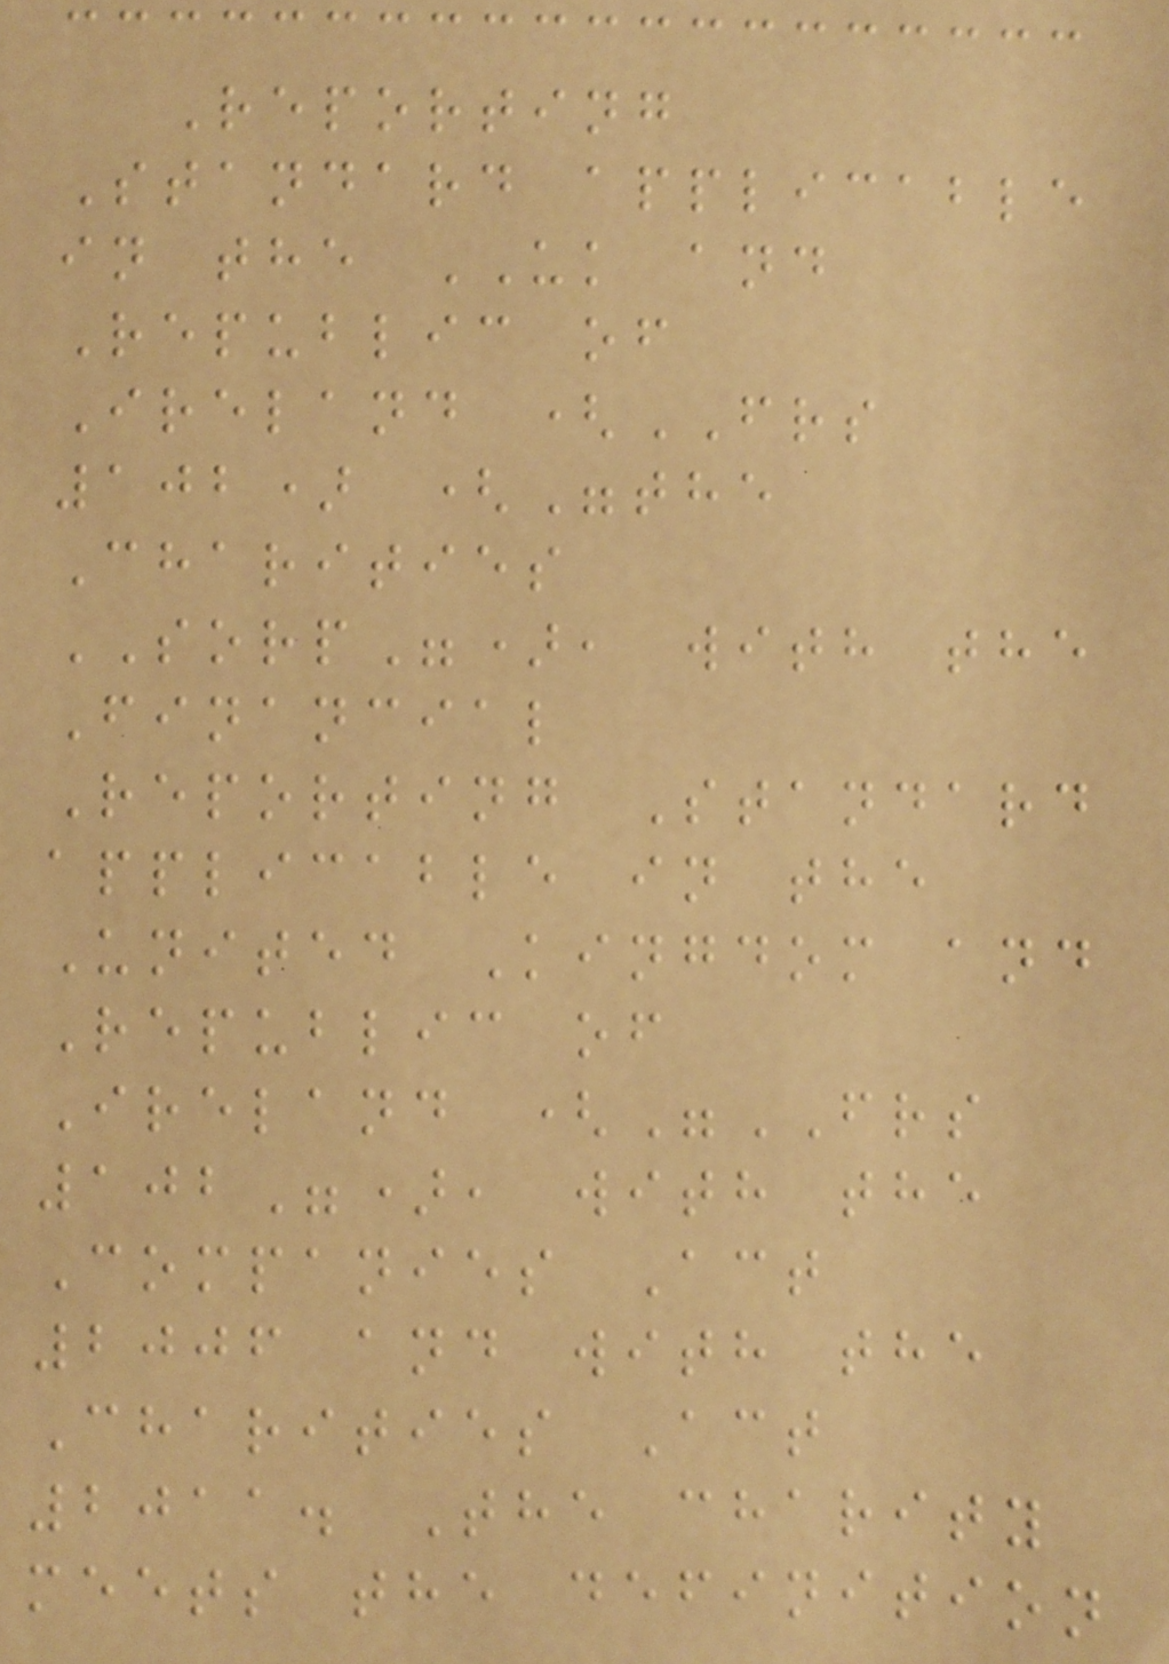Reporting
Standard applicable
in the UK and
Republic of
Ireland (FRS
102) ("the
Charities
SORP"), with the
Financial
Reporting Standard
applicable in the
United Kingdom and
Republic of
Ireland ("FRS
102"), with the
Companies Act
2006 and with the
Charities Act
2011. The charity
meets the definition
